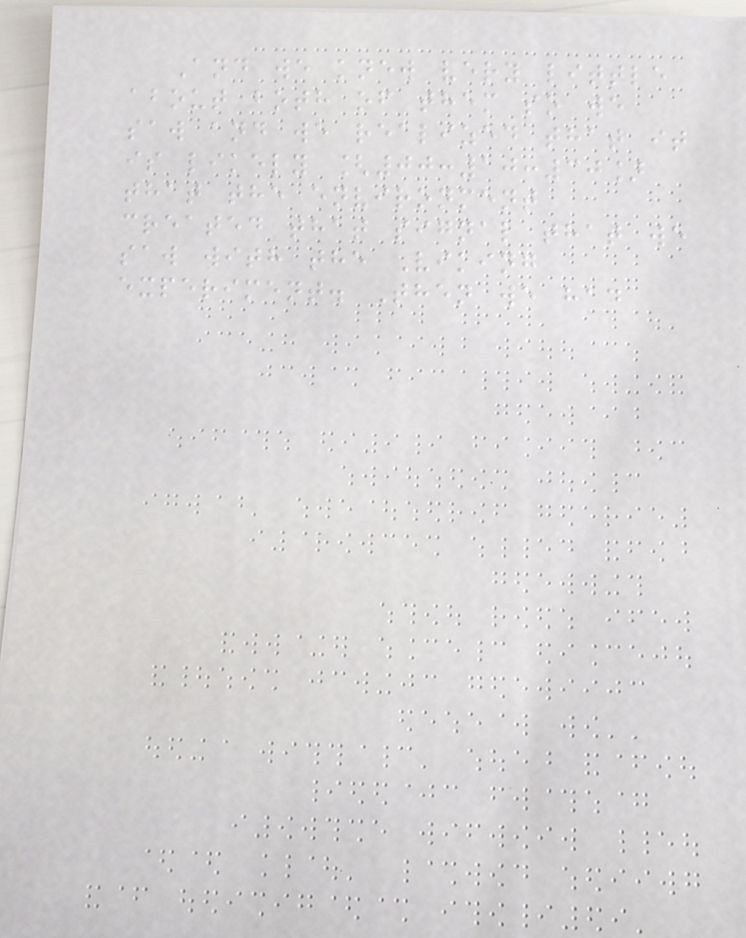And we knew very little
about both of them so we
saw and we realized that it
is likely [00:10:30]
that the environment
created that signal that we
saw with the Viking
experiment. Then we had
